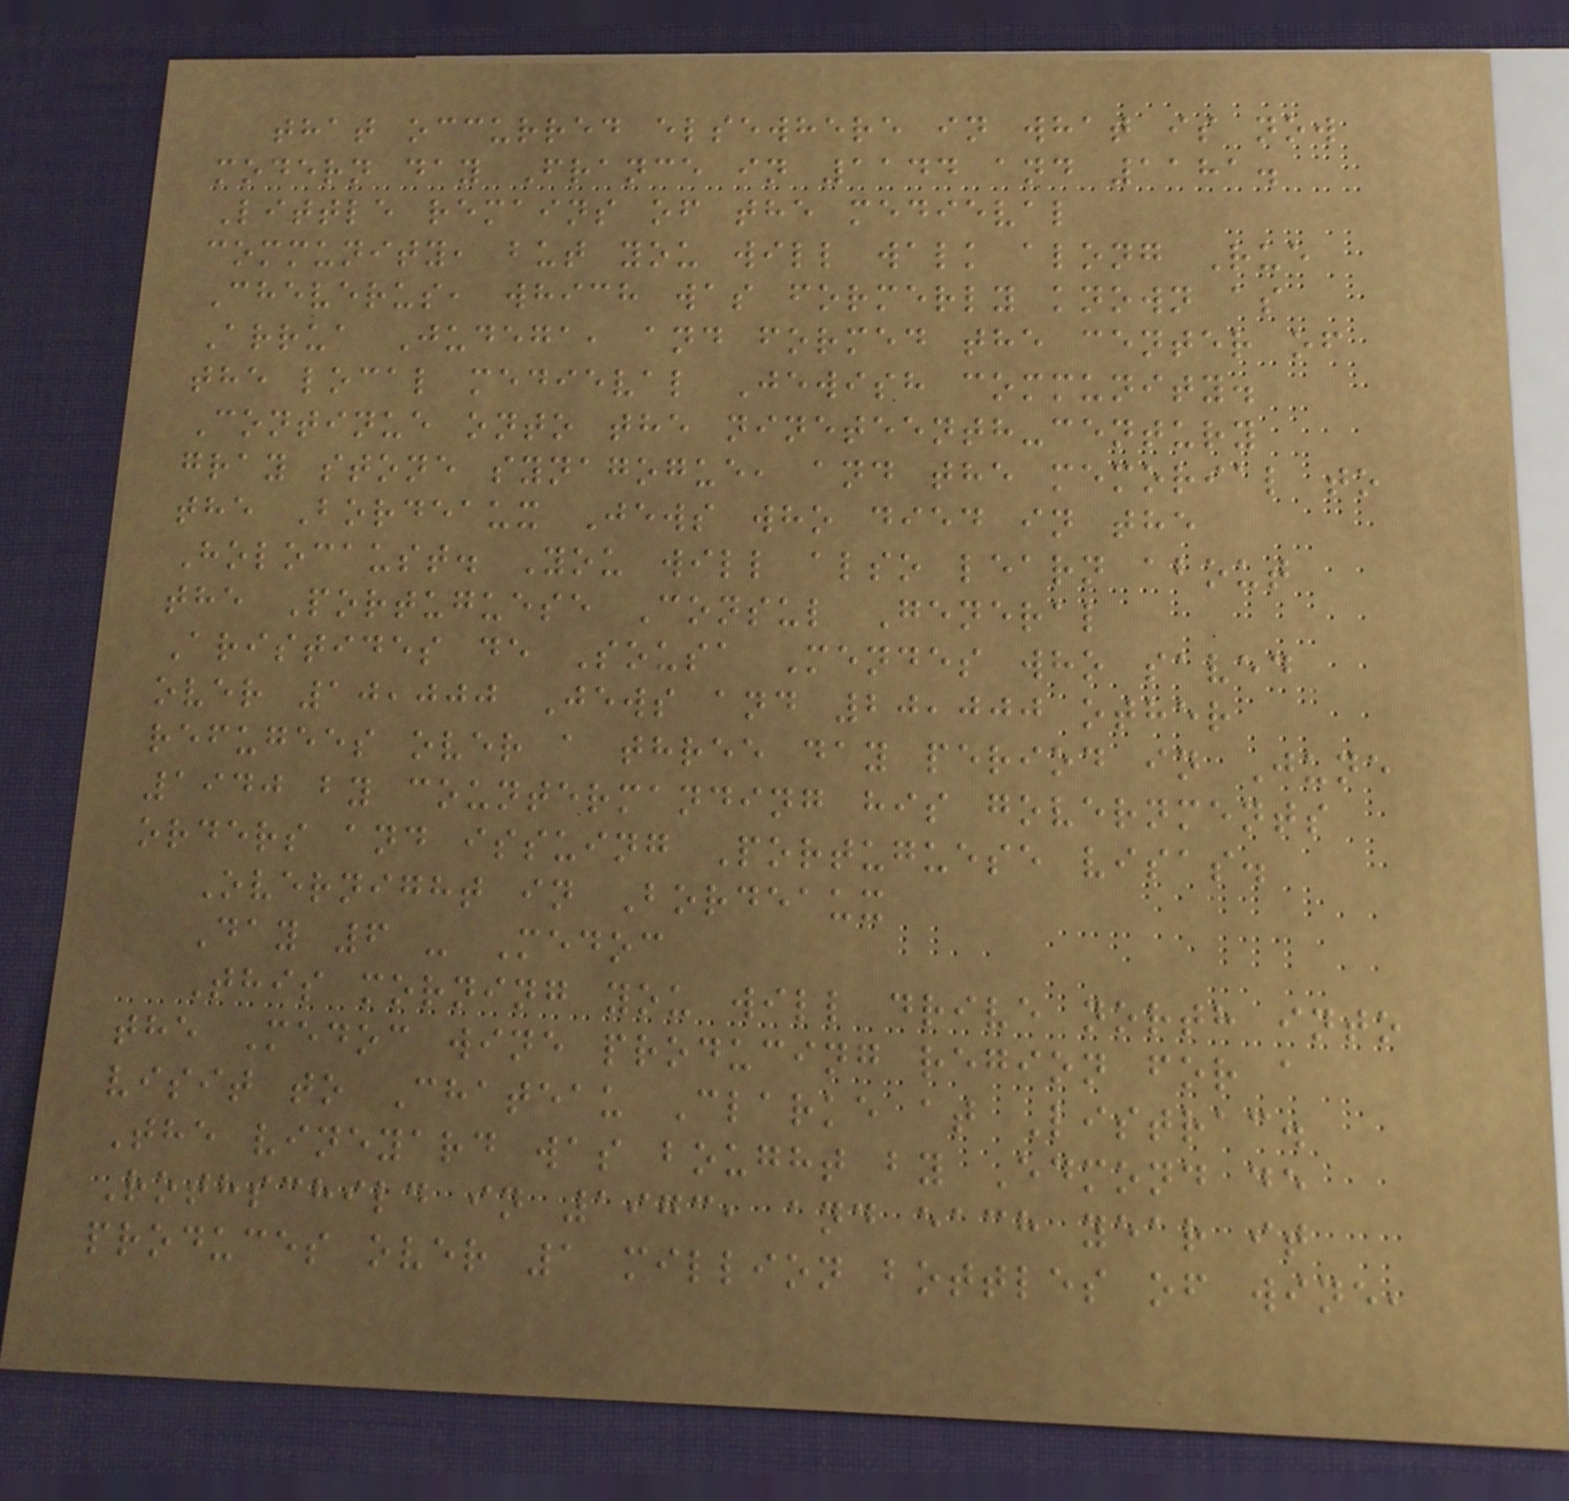that occurred elsewhere in what is now
modern day France in 1144 and 1181.
Little remains of the medieval
community, but you will walk along Rue
Cheverus, which was formerly known as
Arrua Judega, and formed the center of
the local medieval Jewish community.
Continue onto the nineteenth-century
gray stone synagogue, and the memorial to
the Bordeaux Jews who died in the
Holocaust. You will also learn about
the Portuguese Consul General
Aristides de Sousa Mendes who saved
over 10,000 Jews and 20,000 other
refugees over a three day period in June
1940 by countermanding his governments
orders and issuing Portuguese visas.
Overnight in Bordeaux
Day 6 - Medoc
This morning you will drive north into
the Medoc wine producing region for a
visit to Chateau Clarke at Listrac.
The vineyard was bought by Edmond de
Rothschild in 1973, and each year it
produces over 1 million bottles of wine,
